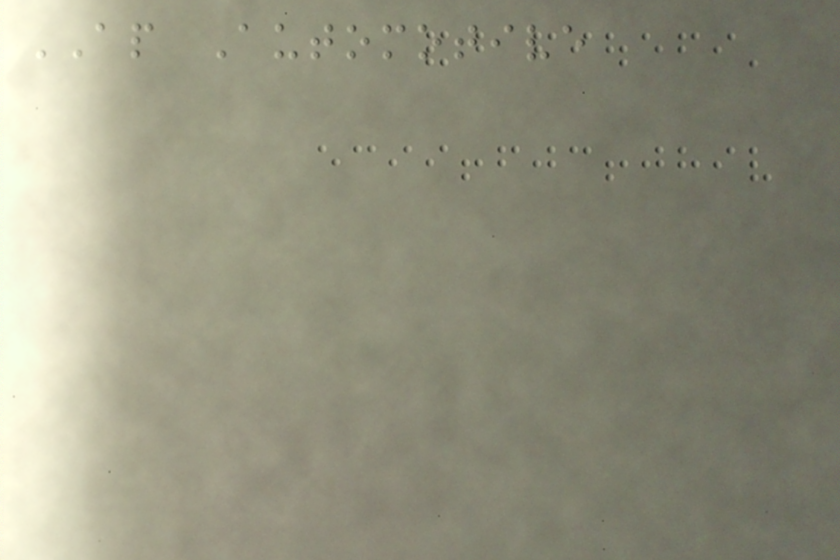AP Automotive
